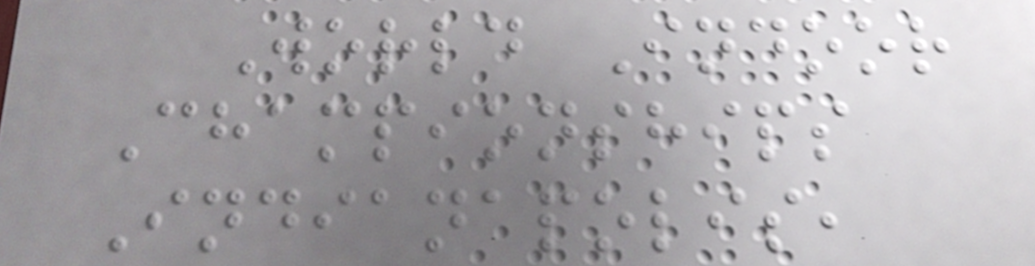World Indoor
Championships
Indianapolis,
